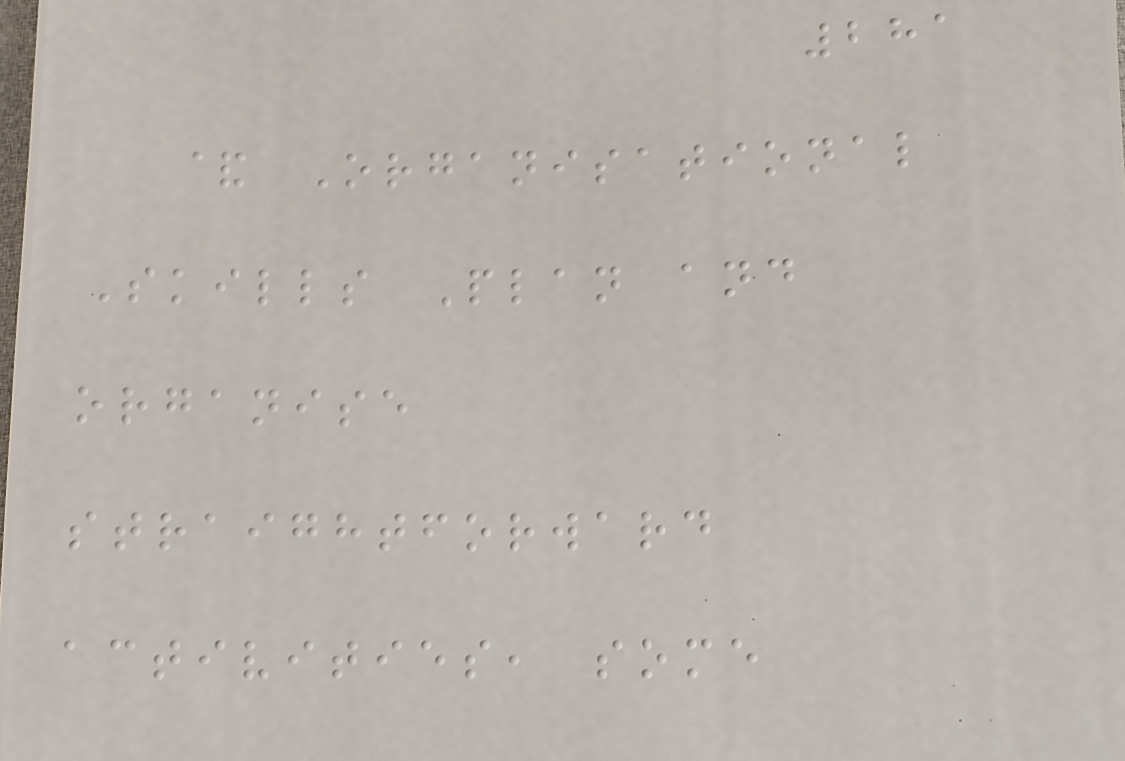281
& Organisational
Skills Plan and
organise
straightforward
activities, some
